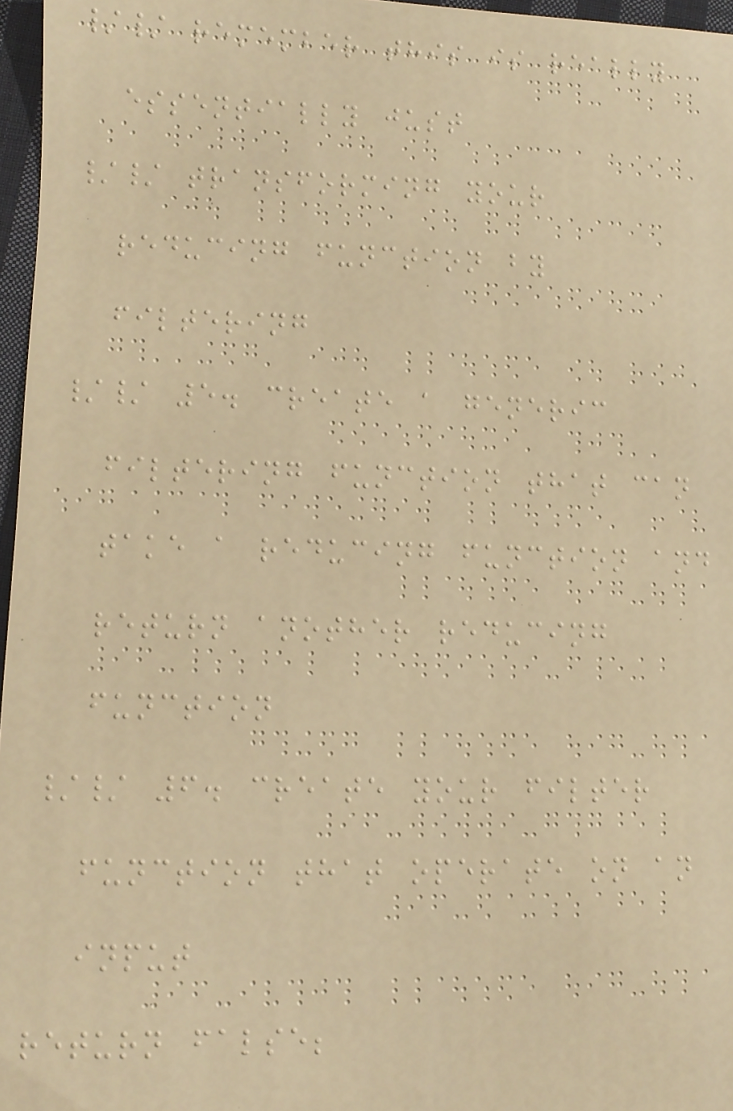// remember this is really
essentially just
// transforming your
reducing function by
filtering
// 5. create a generic
filtering function that can
take a reducing function and
return another reducing
function
// 6. create your filter
function that operate on an
input
return false;
